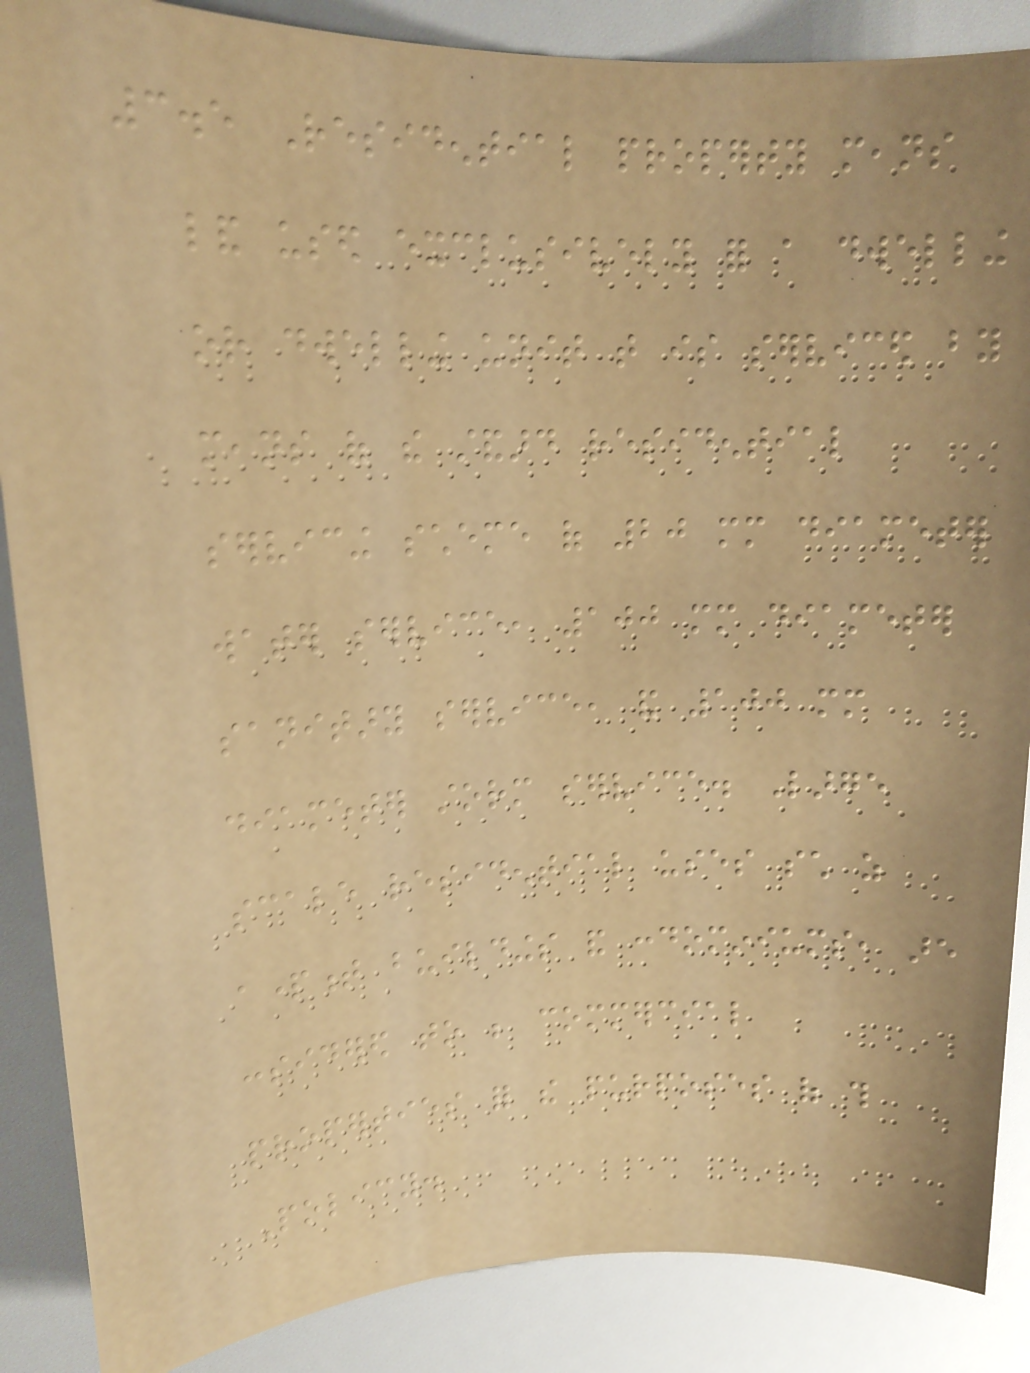3.5 Residential property means
land used exclusively for a dwelling
or dwelling unit that is serviced by
means of the standard residential
servicing scheme of 20 mm diameter
water service, 100 mm diameter
sanitary service, and 100 mm
diameter storm service. Large
scale residential uses such as
apartment buildings and condominiums, are
considered to be commercial
properties for the purposes of this
Policy.
